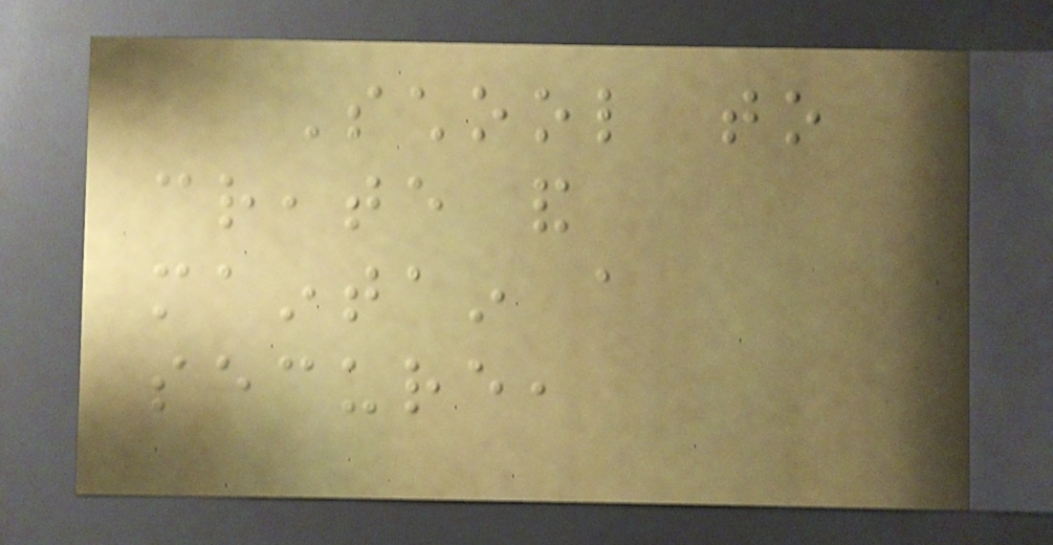School to
create and
maintain a
secure,
